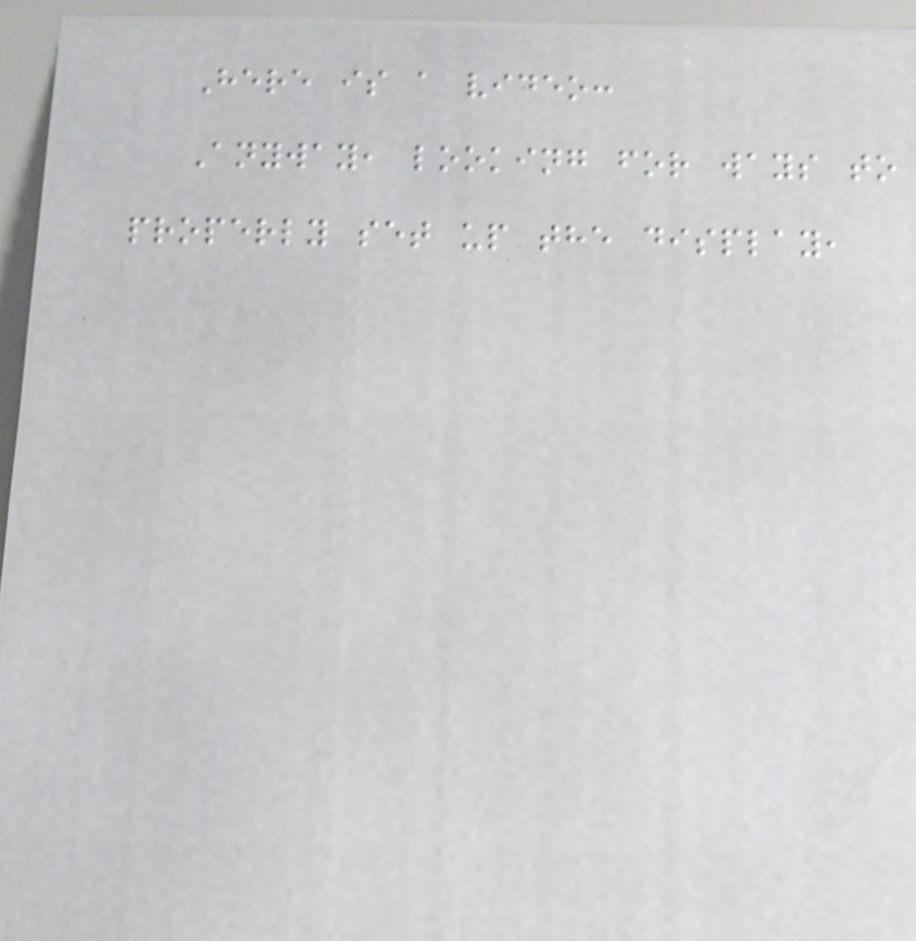Here is a video:
Anyway, looking for ways to
properly set up the display,
